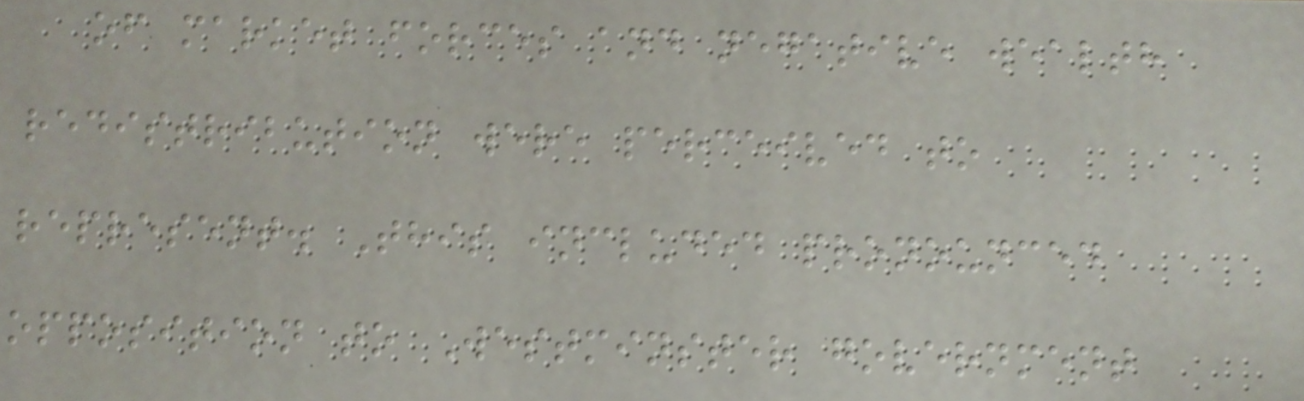of market forces and negative wealth
redistribution were perceived to
represent. This included pronounced
opposition to Westminster government
